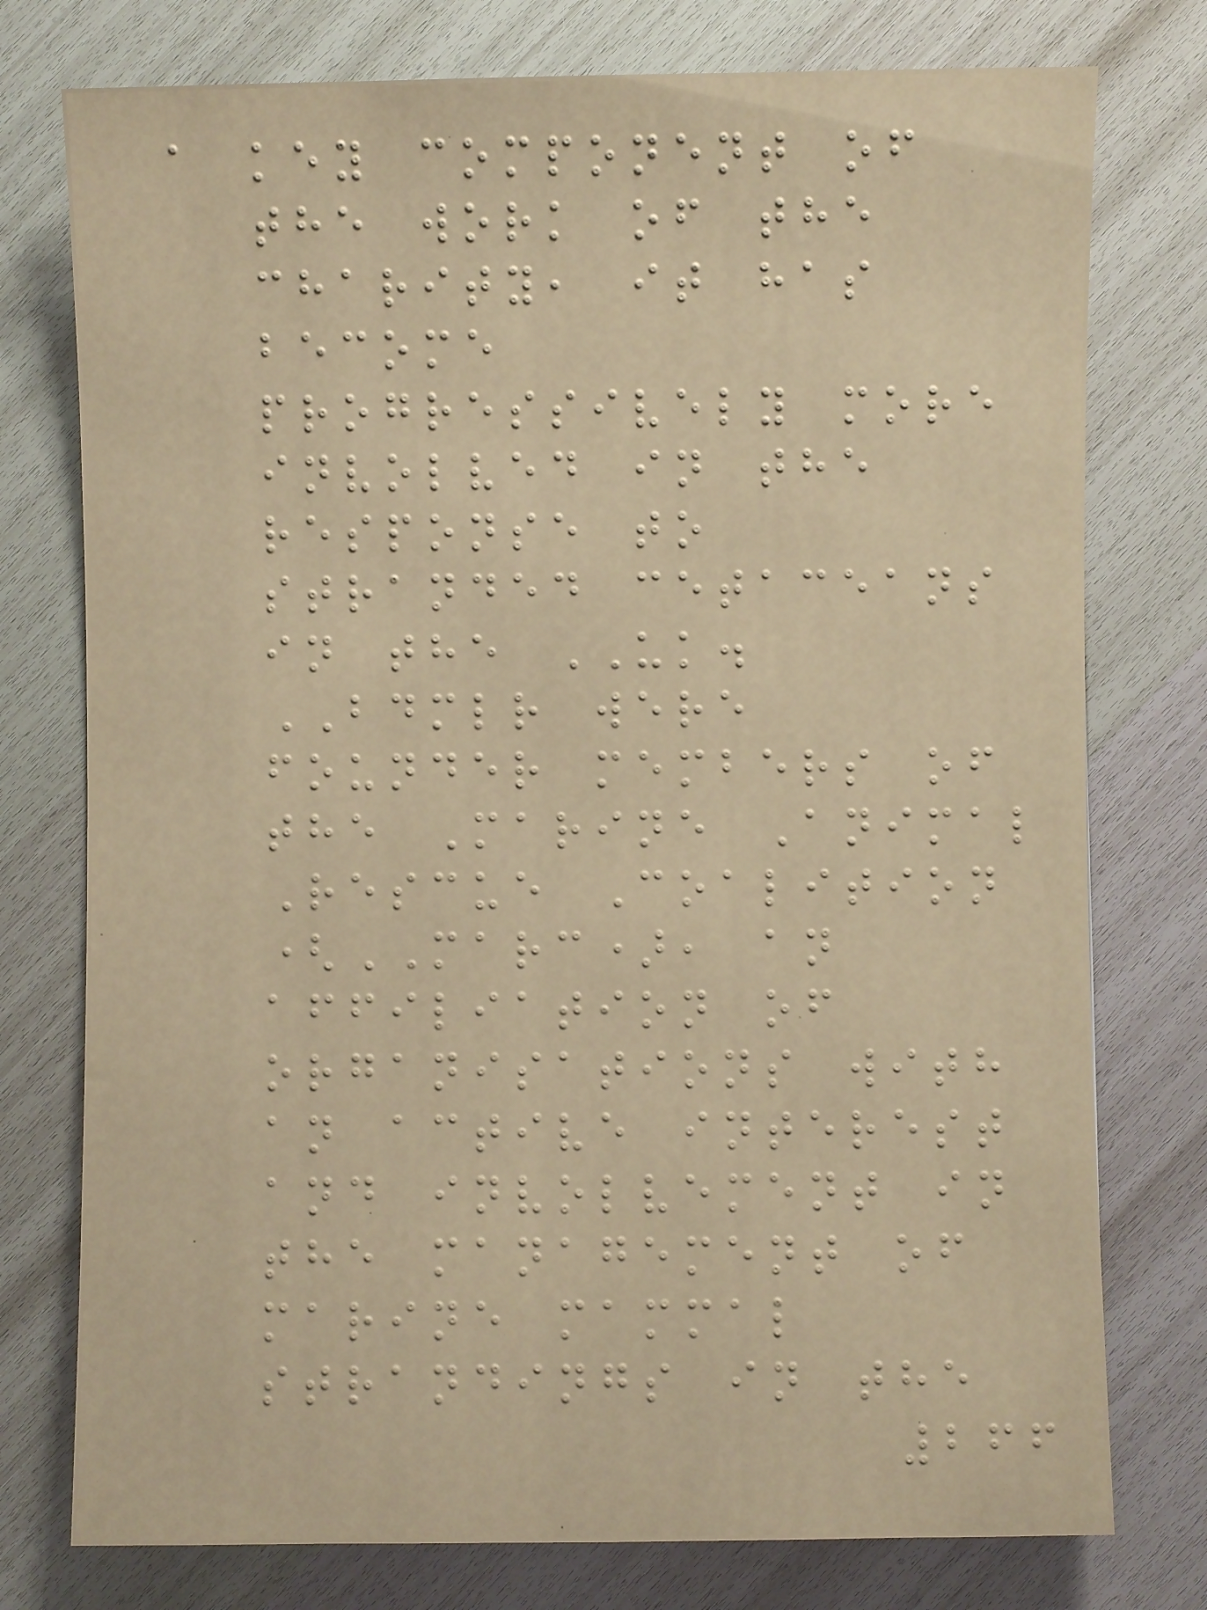a key component of
the work of the
charity, it has
become
progressively more
involved in the
response to
stranded cetaceans
in the UK.
BDMLR were
founder members of
the Marine Animal
Rescue Coalition
(MARC), an
affiliation of
organisations with
an active interest
and involvement in
the management of
marine mammal
strandings in the
266
